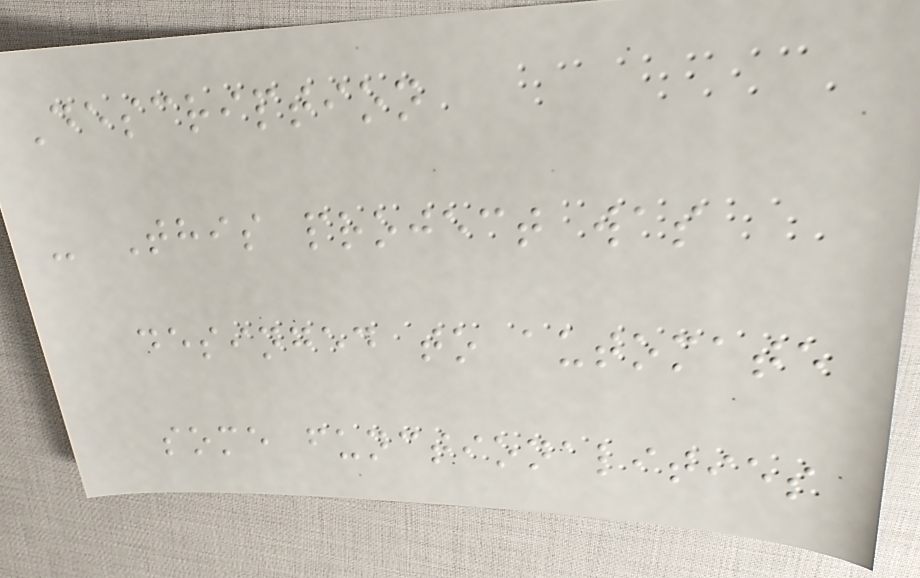Description
- This project was
desinged to automate
some functionalities
